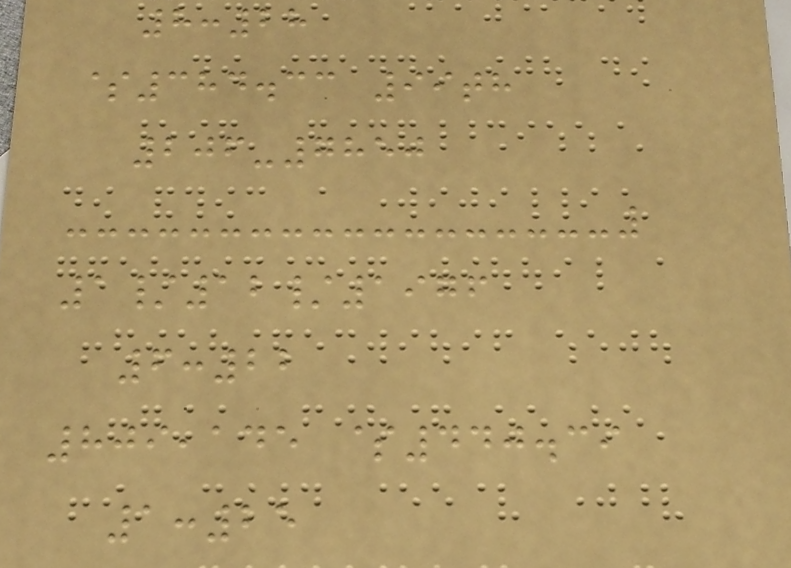8:28
$384.33 99th
206-7850
1/12/1976
6:22
809,145 $440.39
1:25
